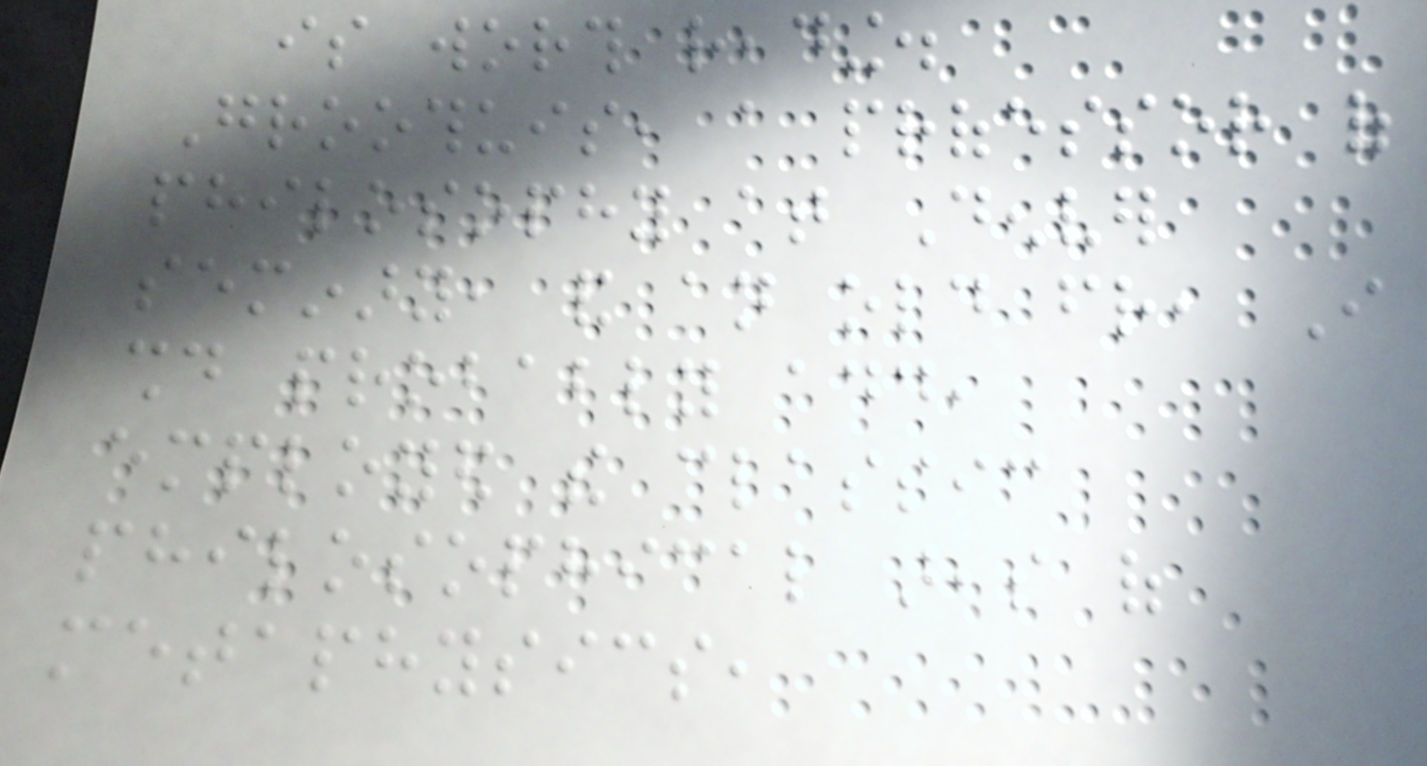is worth reading.
Groothuis, a professor of
philosophy at Denver
seminary, and an old friend, I
should probably add,
employed the classic
philosophical areas of
metaphysics,
